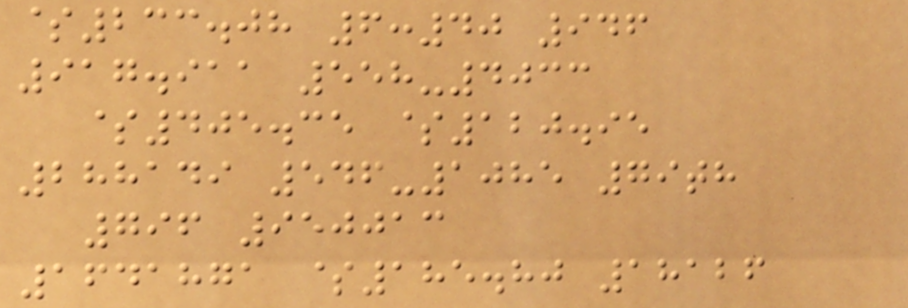$233.08 6:40 946
917.911 558-4033
$405.35 $120.95
288149 546-1085 79th
796 950013
1641871 $185.80 18126
